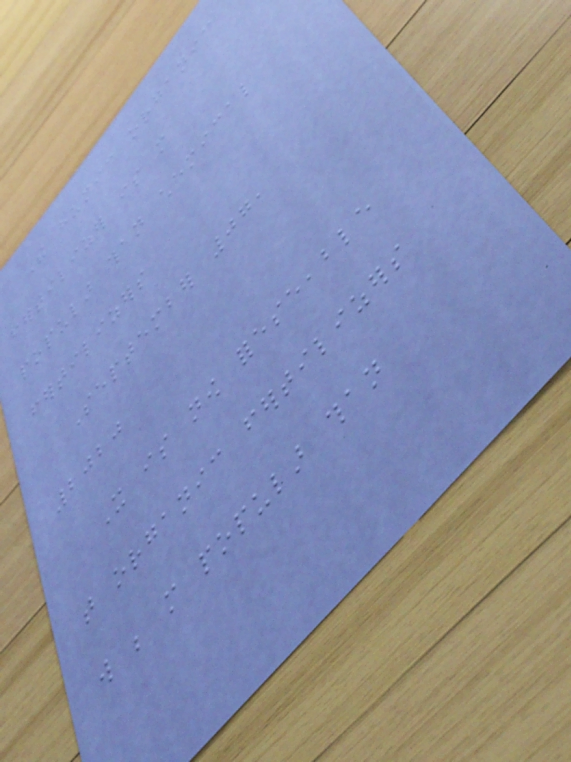The humic organic
fertilizer is more
popular than chemical
fertilizers
September 07,
2020
It is now foreseeable
that organic fertilizers
will be more popular than
